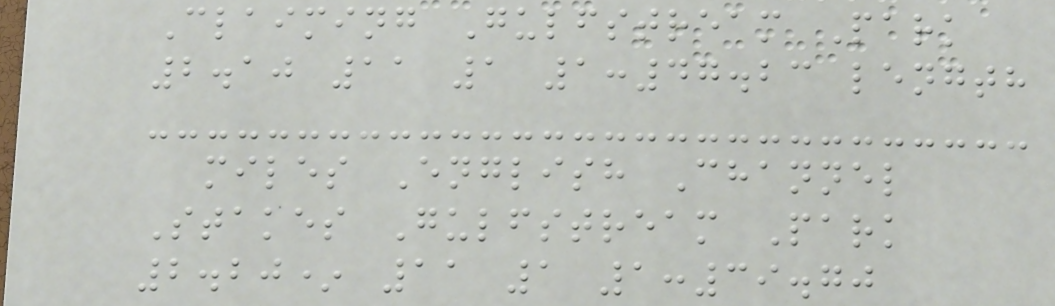Claiming Gulfstream Park
2.10 11 1 1:47.23 length
miles English Channel
Stakes Gulfstream Park
2.20* 11 1 1:39.70
